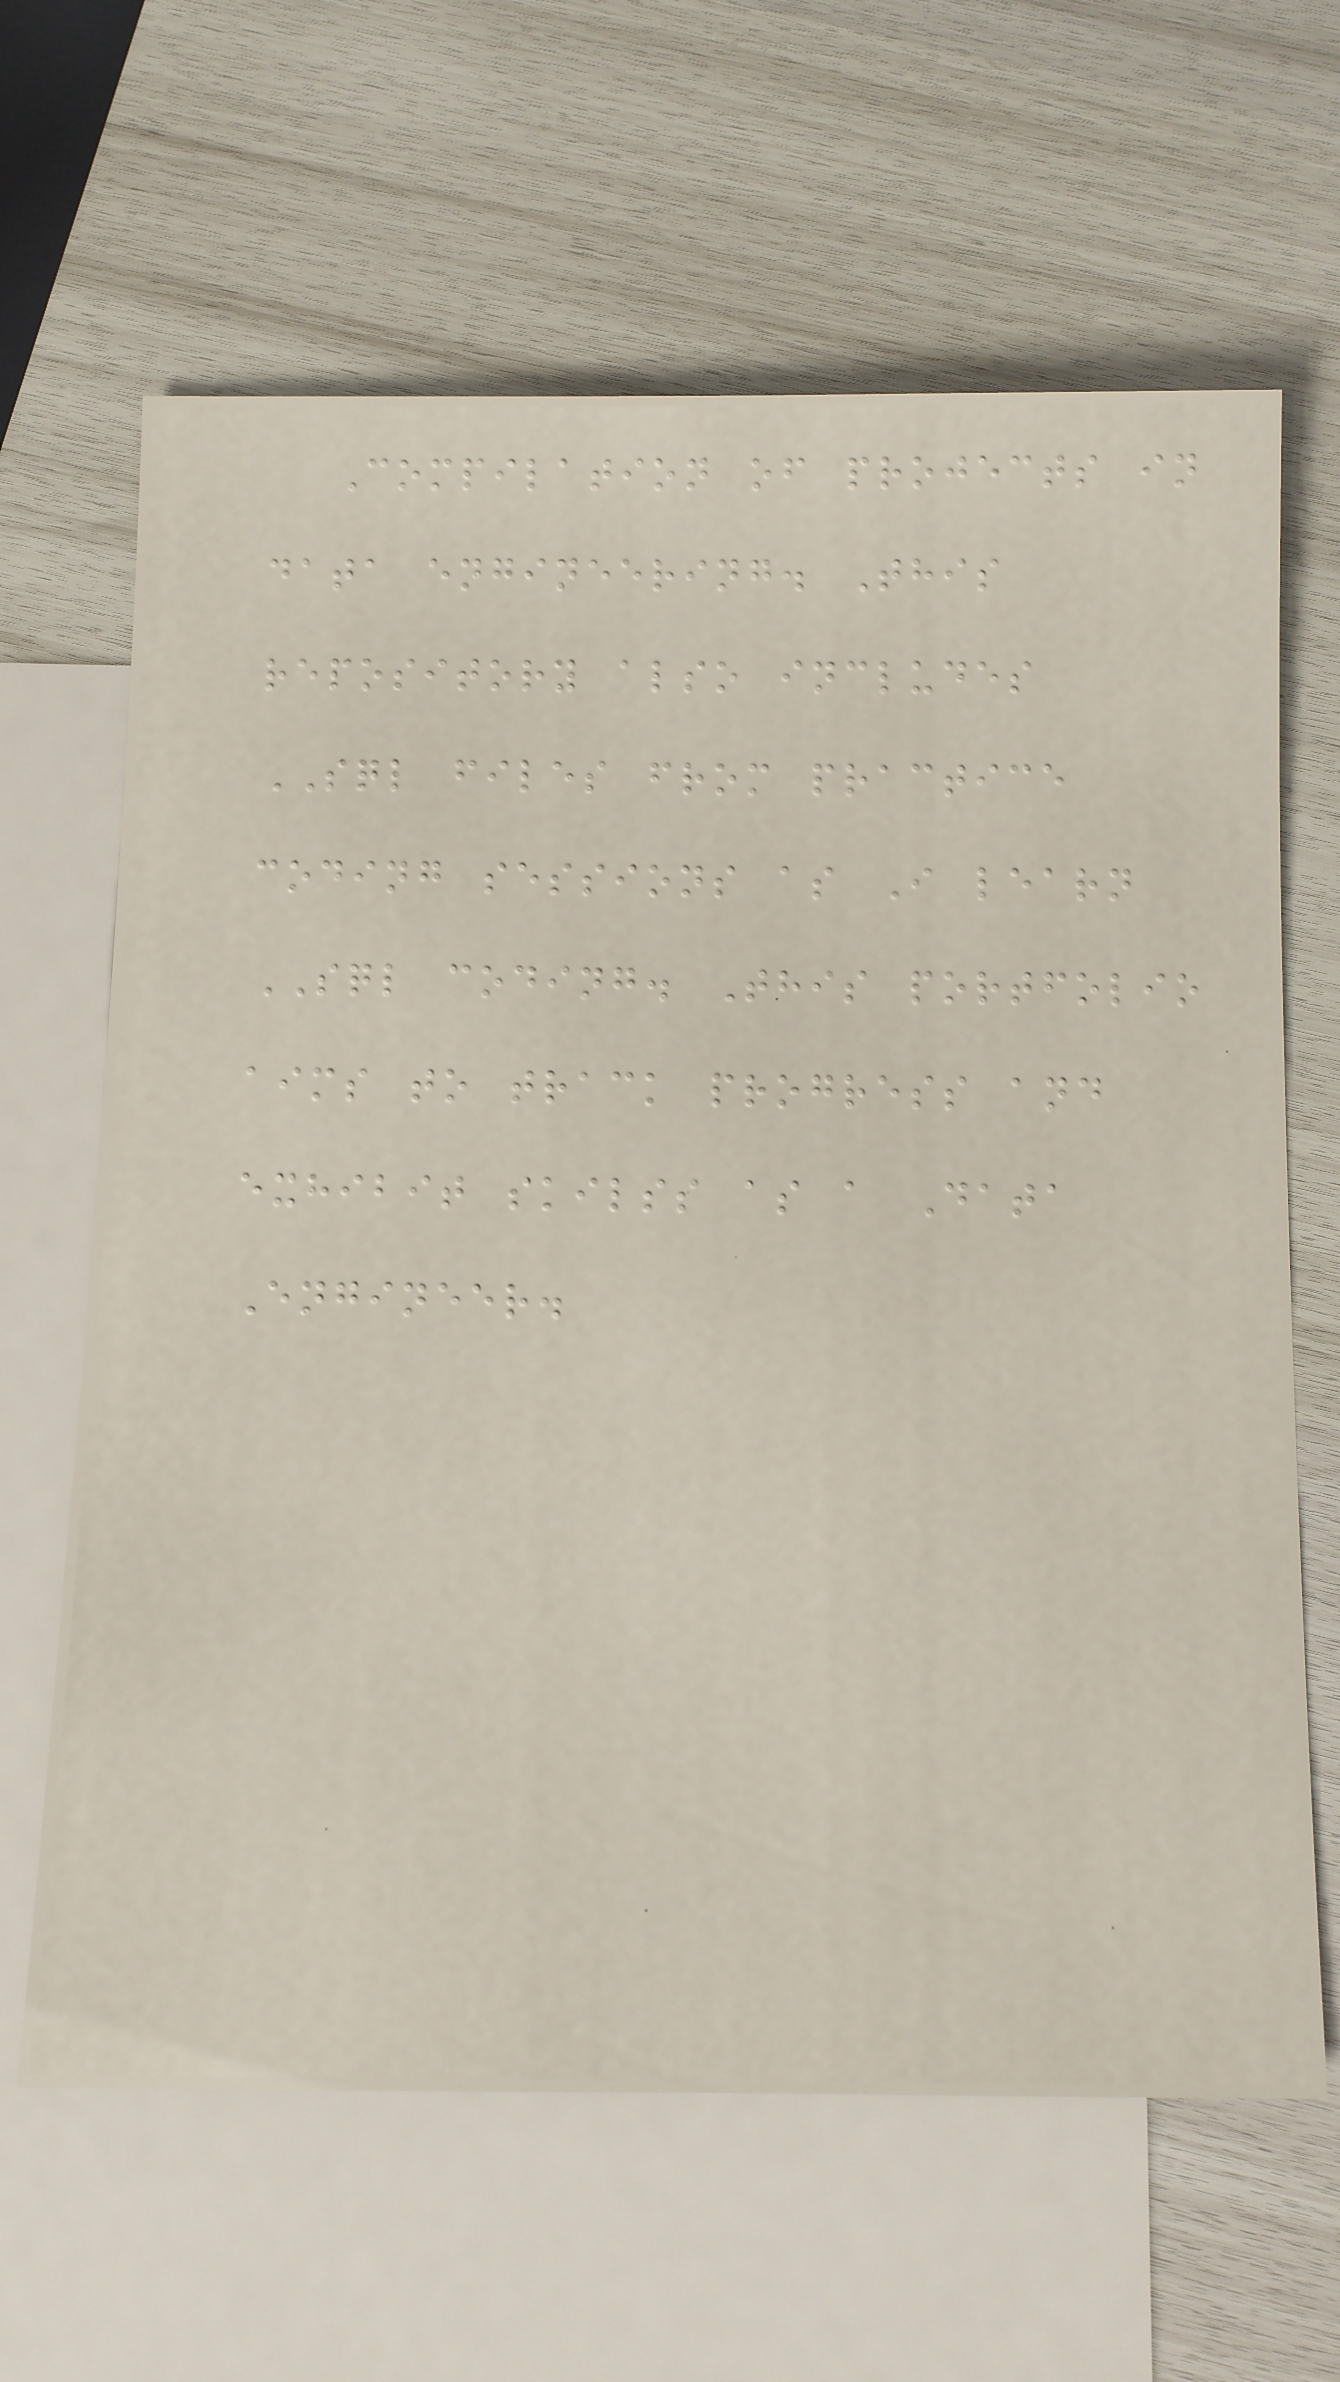Compilation of projects in
data engineering. This
repository also includes
SQL files from practice
coding sessions as I learn
SQL coding. This portfolio
aims to track progress and
exhibit skilss as a Data
Engineer.
